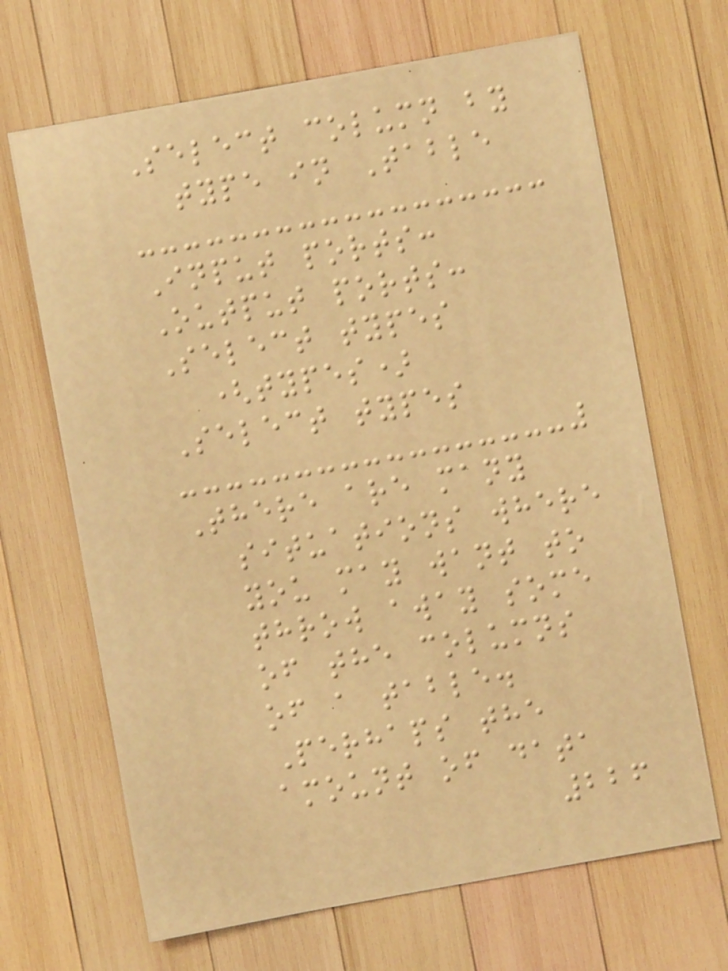Select column by
type in Table
Input ports:
Output ports:
Select types
(types)
Select types
There are many
situations where
you may want to
throw away some
of the columns
of a table.
Perhaps the
amount of data
226
